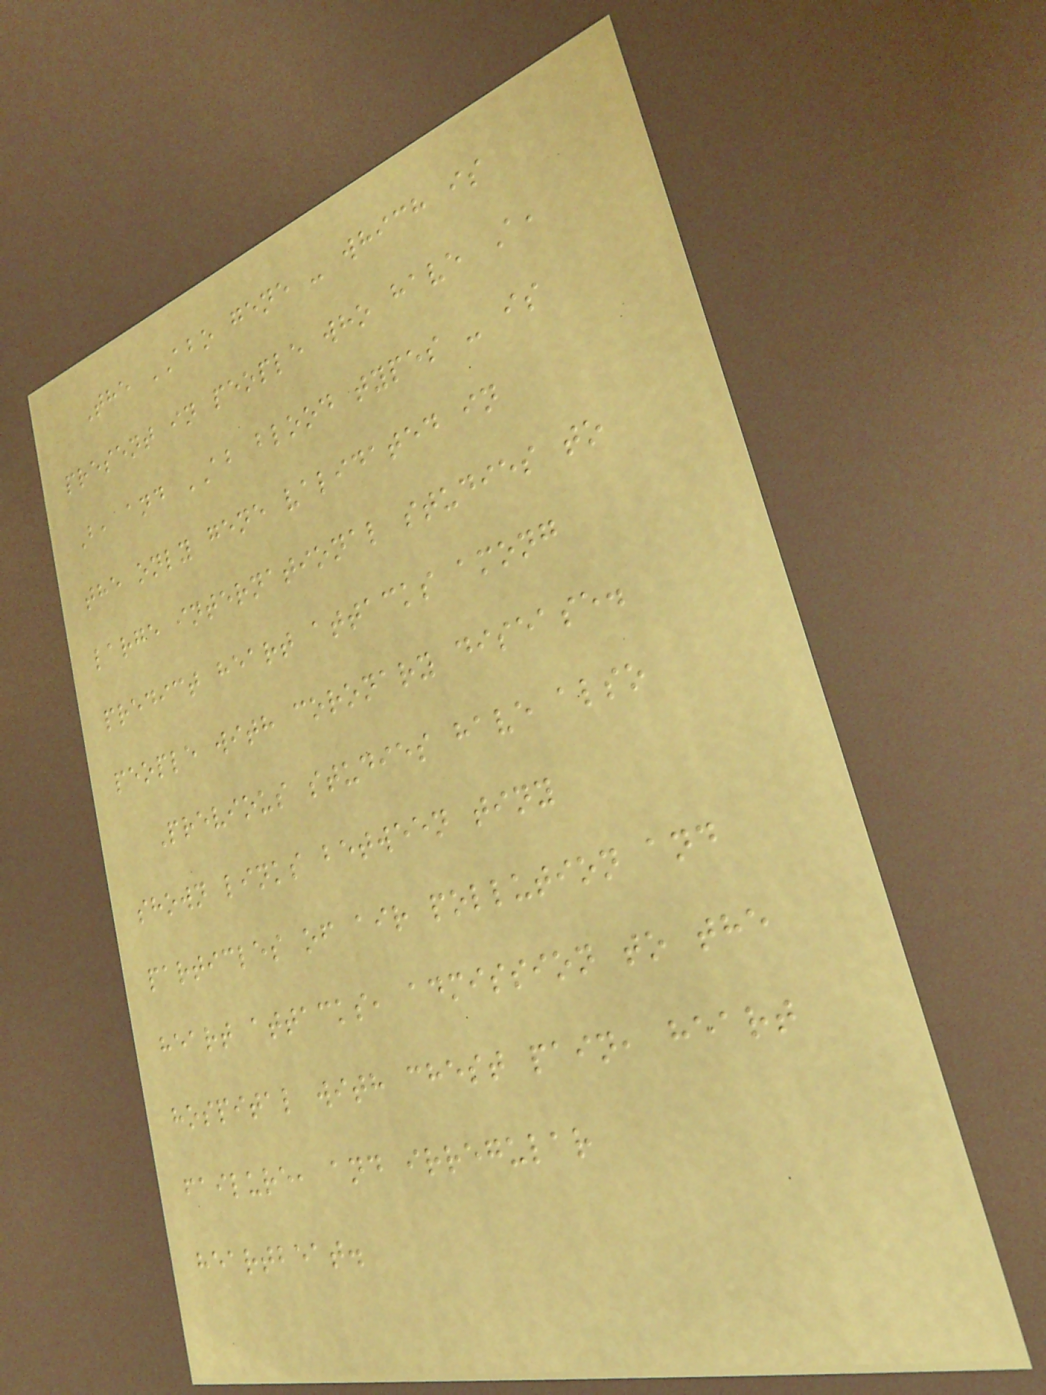The ABO gene - which is
present in people who have A,
B, and AB blood types - is
the only gene validated in
large international studies to
predict heart attacks among
people with coronary disease.
Previous studies have also
shown links between tiny
particles of air pollution and
heart attacks, admission to the
hospital with chest pain, heart
failure, and irregular
heartbeat.
